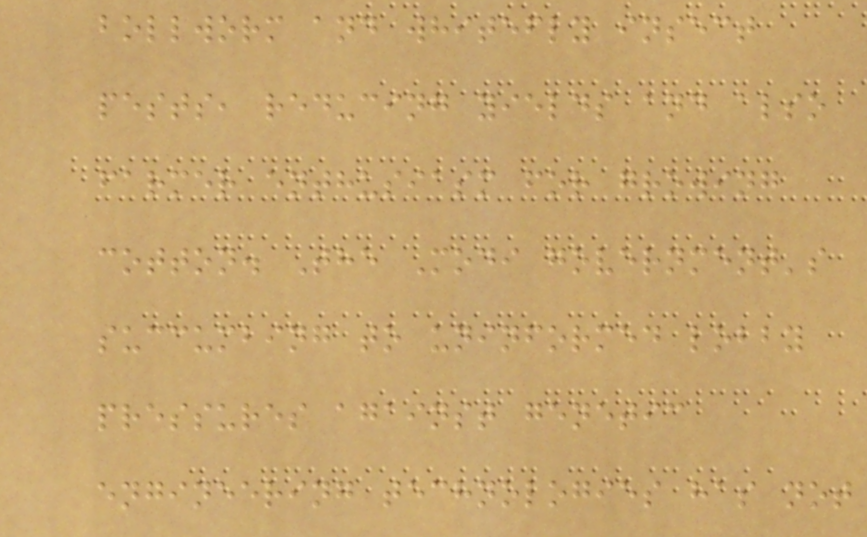bollworm and whitefly insect
pests, reducing yields and also
farmer enthusiasm for growing
cotton. The Modi government's
succumbing to uninformed lobby
pressures against genetic
engineering technologies has not
